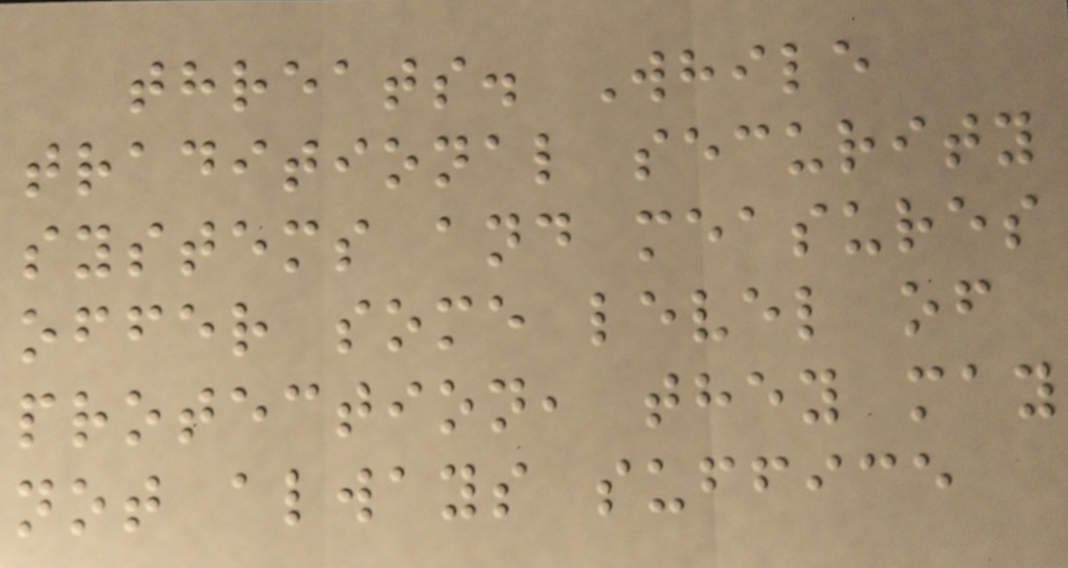threats. While
traditional security
systems and measures
offer some level of
protection, they may
not always suffice
